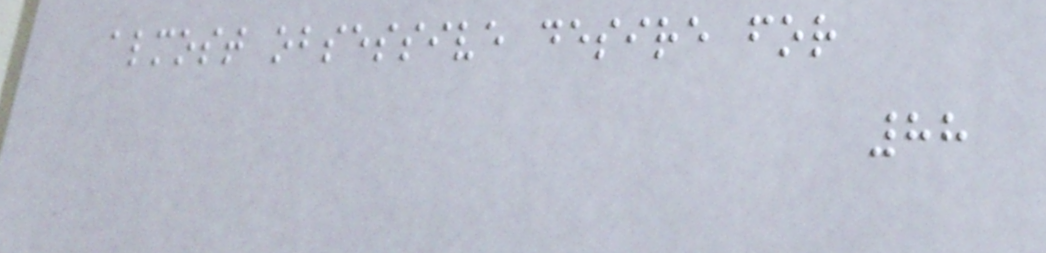almost obsessive desire for
88
